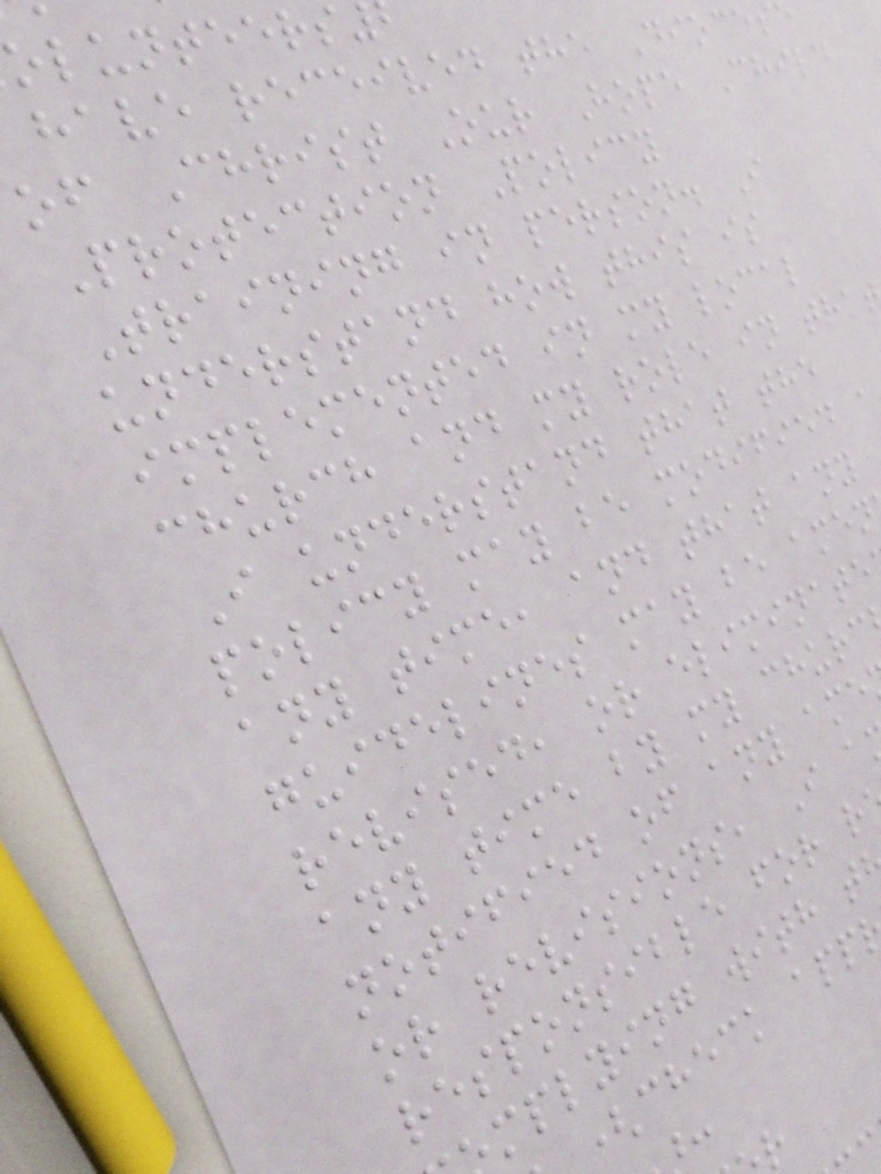have received the Dioces
of Christ Our Hope Child
Protection Policy
Training in person. I
understand how this is
implemented in my local
church and my role in tha
I understand that the
policy may be modified a
any time, and that any
guidelines may be amen
revised, or eliminate
any time by my churc
notified of any ame
or revisions, I a
responsible for r
mplying with t
(check app
